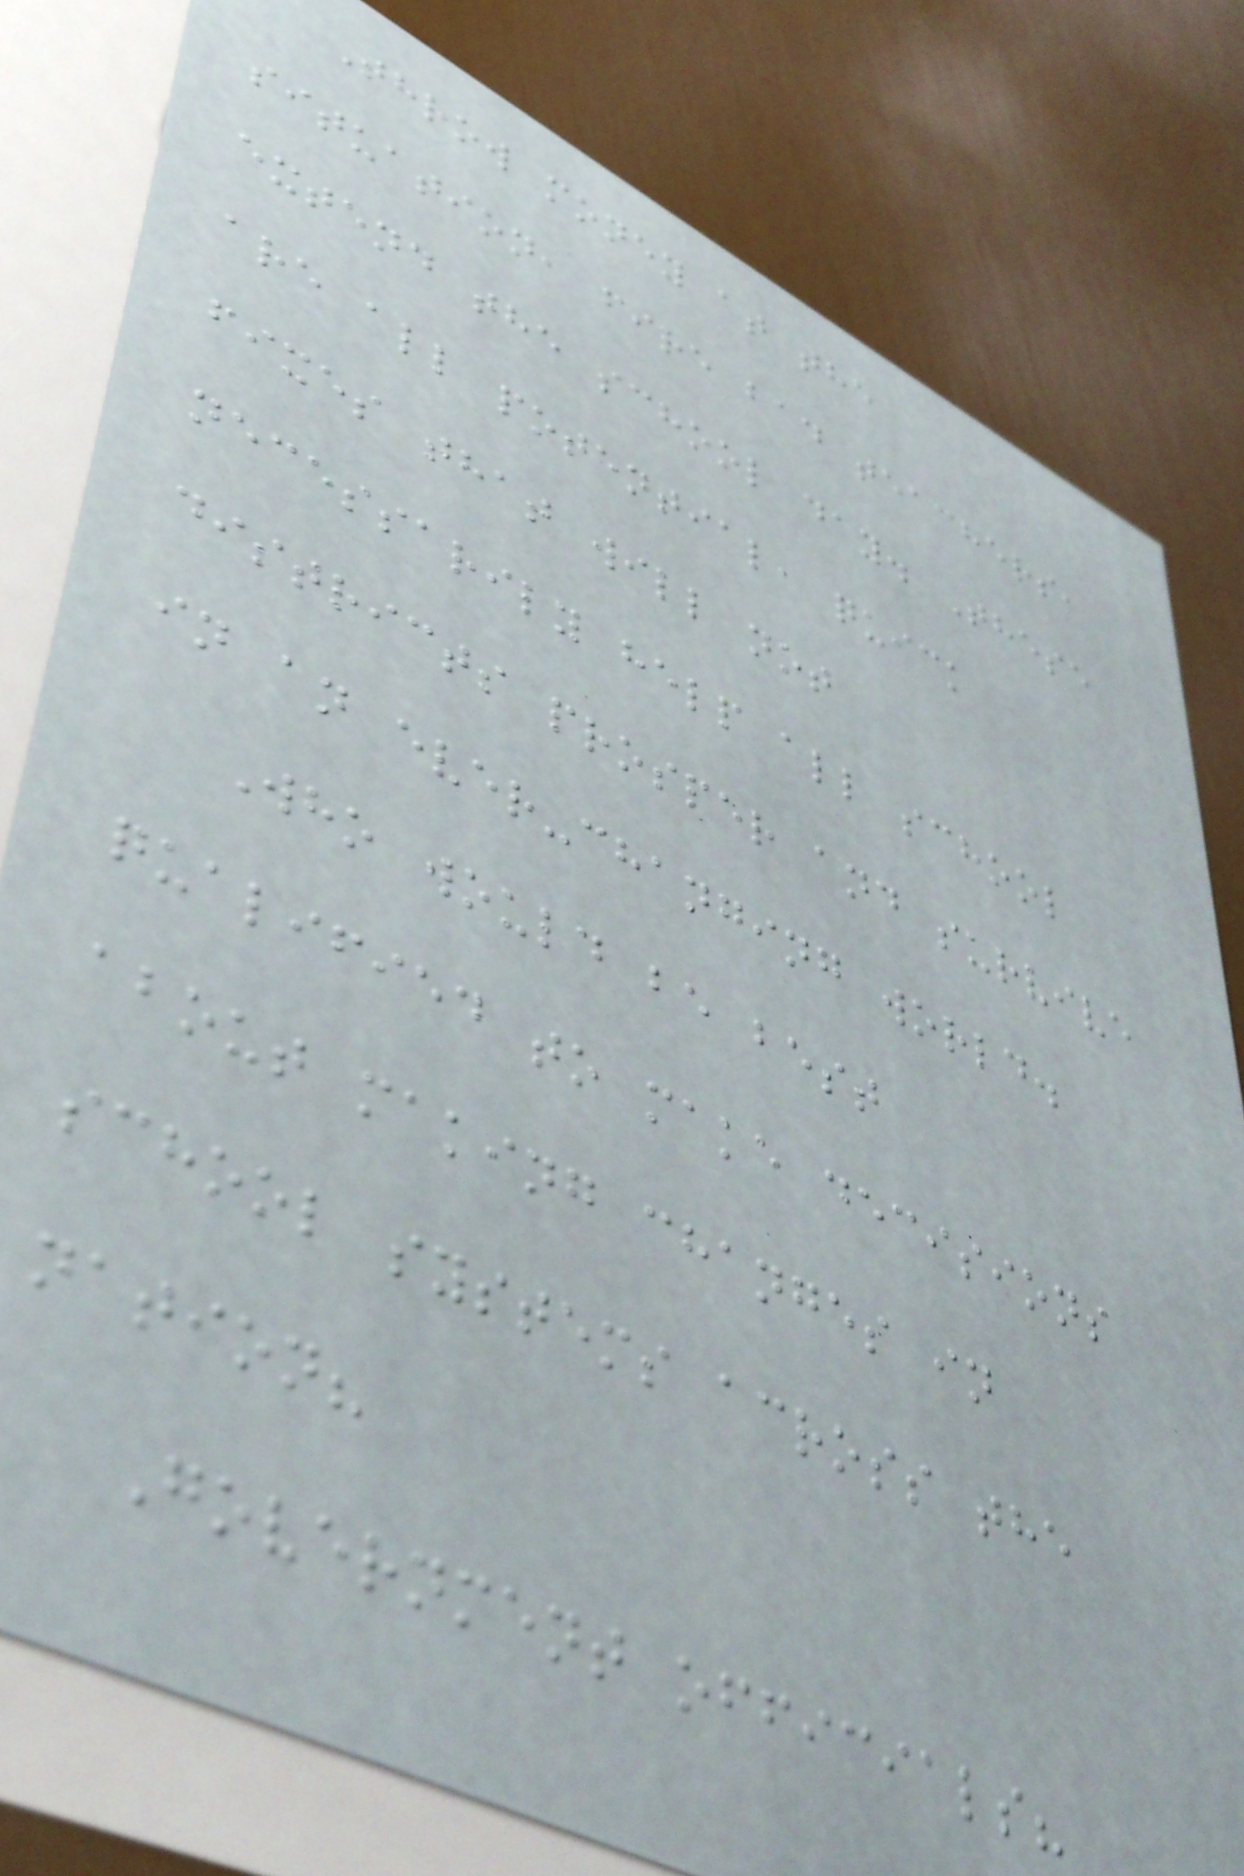Throw money at the
situation, fire bad teachers,
extend the school day. These
are all potential, quick
fixes that will not
necessarily help all school
districts prosper and survive
in an ever-changing world.
Who would be best
qualified to make decisions
about making changes in
school systems across the
nation?
Government officials?
